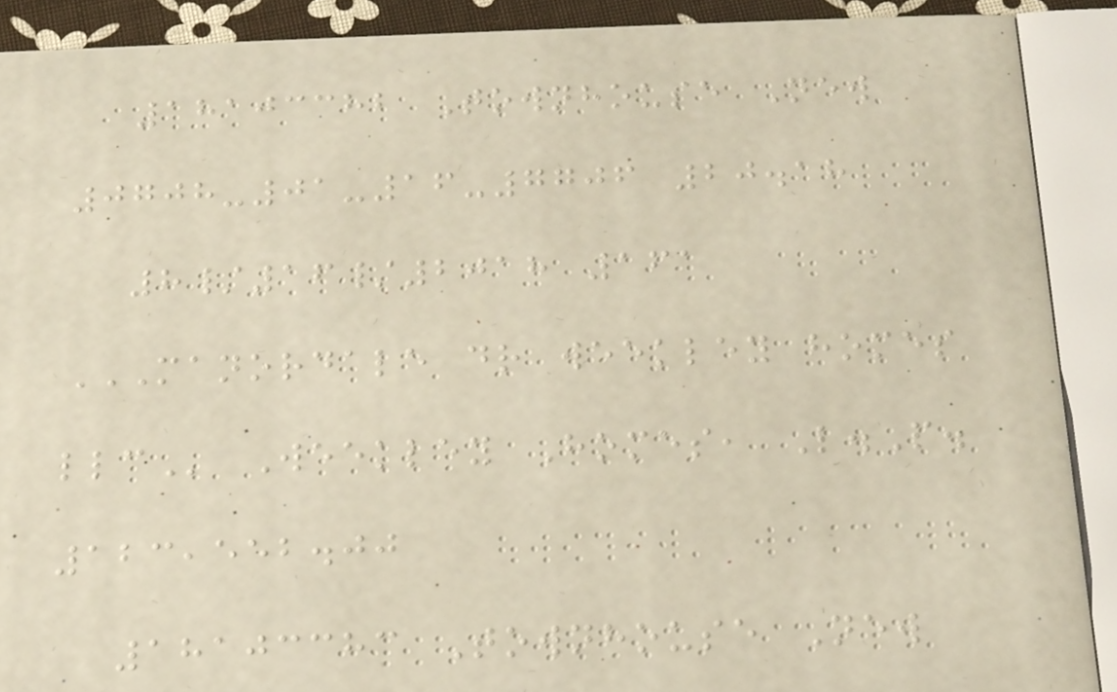18103382 Townhouse New
0708-01-16-7706 20.18
8/16/2018 161
MANORDALE DR WEEKLEY HOMES
LLC Weekley Homes, L.P.
123,552.00
18103383 Townhouse New
